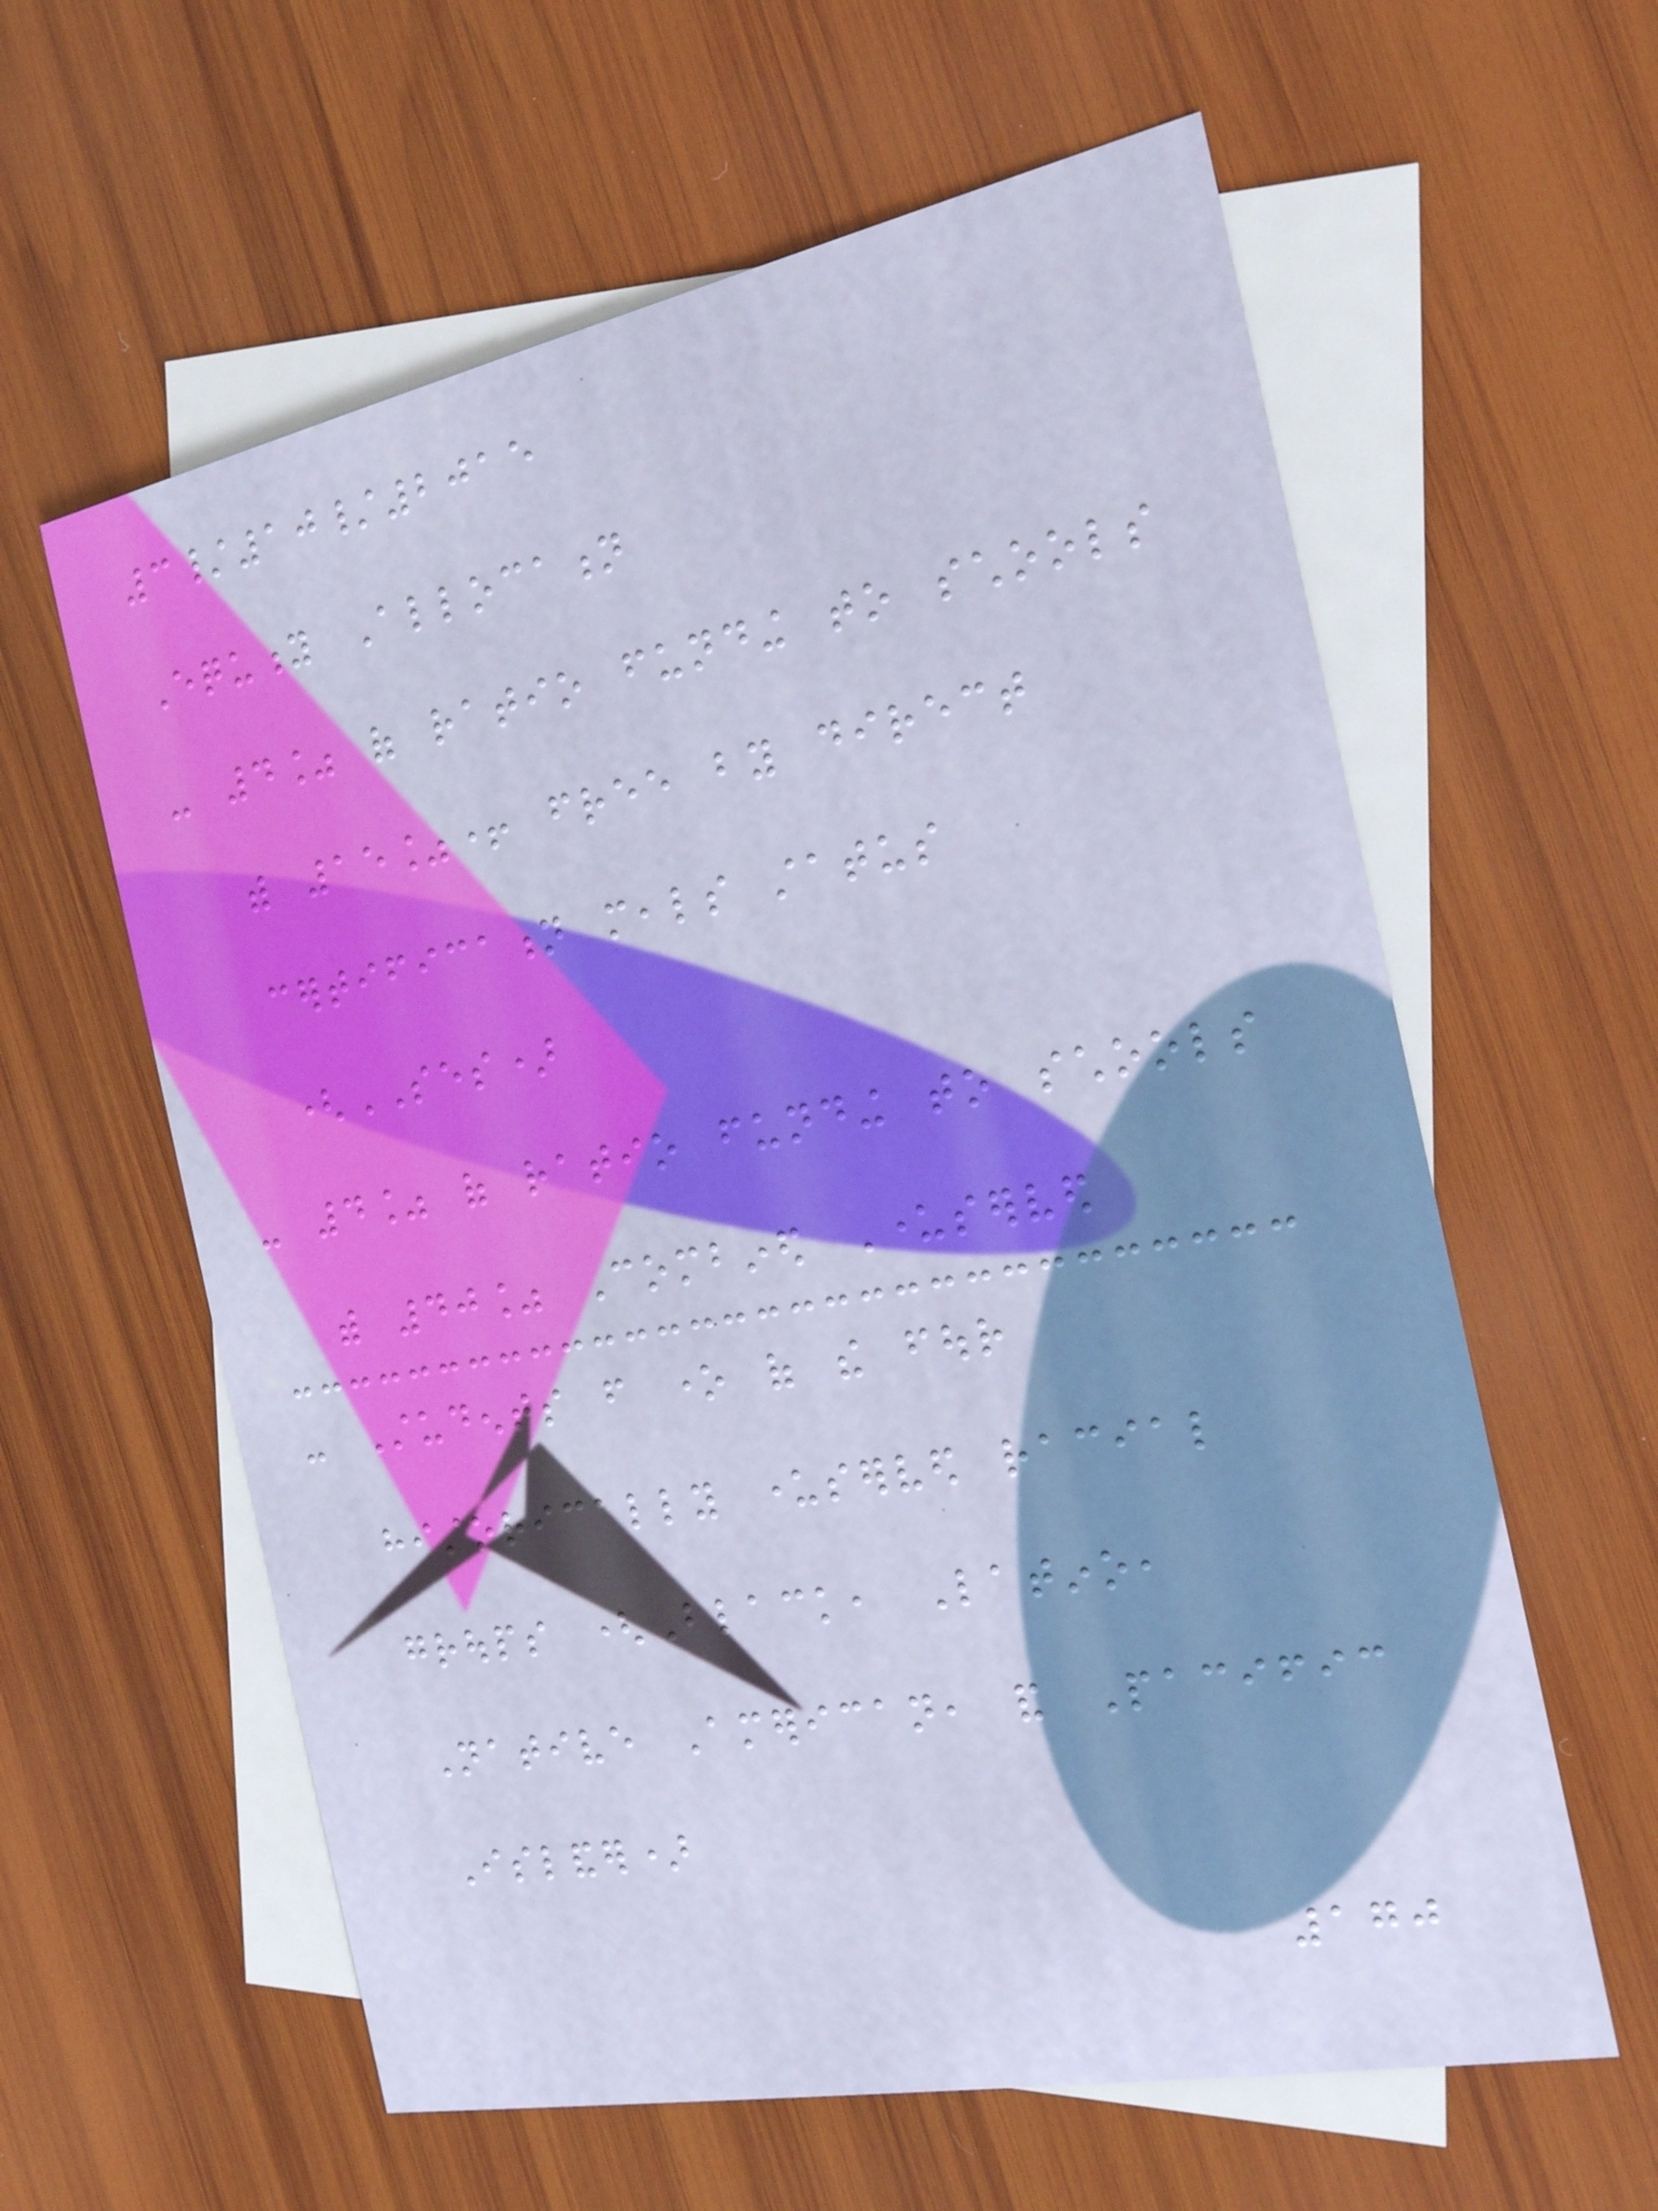3/10/2015
Equity Allocation
- 4% of ratio funding to schools
with 15%+ free by direct
certification meals status
(SES)
- 4% of ratio funding to schools
with 40% Combined Underserved
- Students from one of the four
historically underserved racial
groups (Black, Latino,
Native American, and Pacific
Islander)
170
